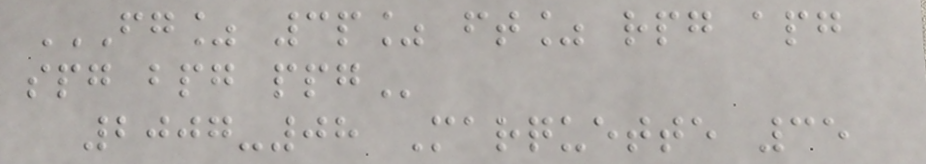FG% 3P% FT% RPG APG
SPG BPG PPG
2007-08 Marquette 35
